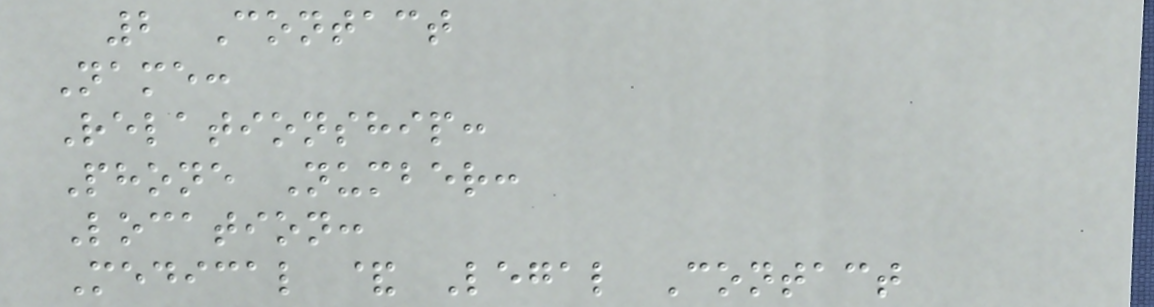2 Contact
Name:
Relationship:
Phone Number:
Location:
Medical & Legal Contact
